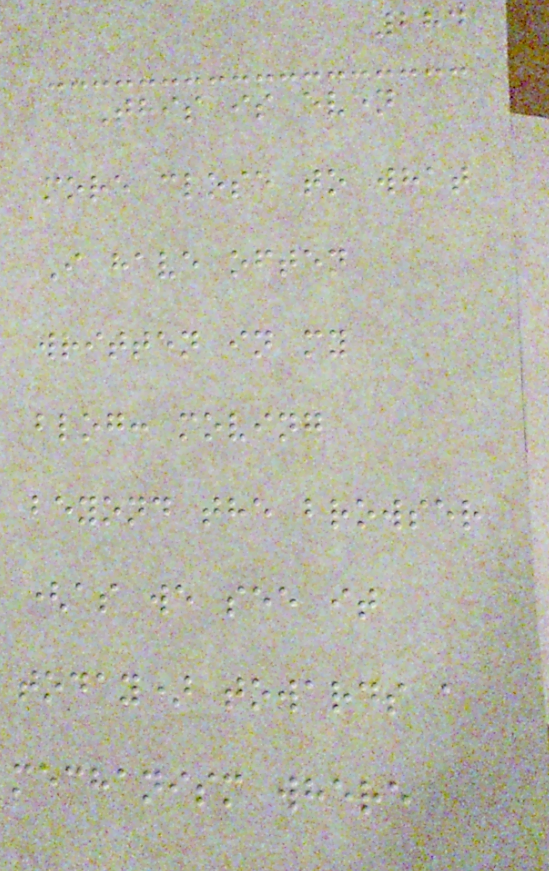284
This is even
more close to what
I have often
written in my
blog: moving
beyond the browser
(as we see it
today) towards a
mechanism where
